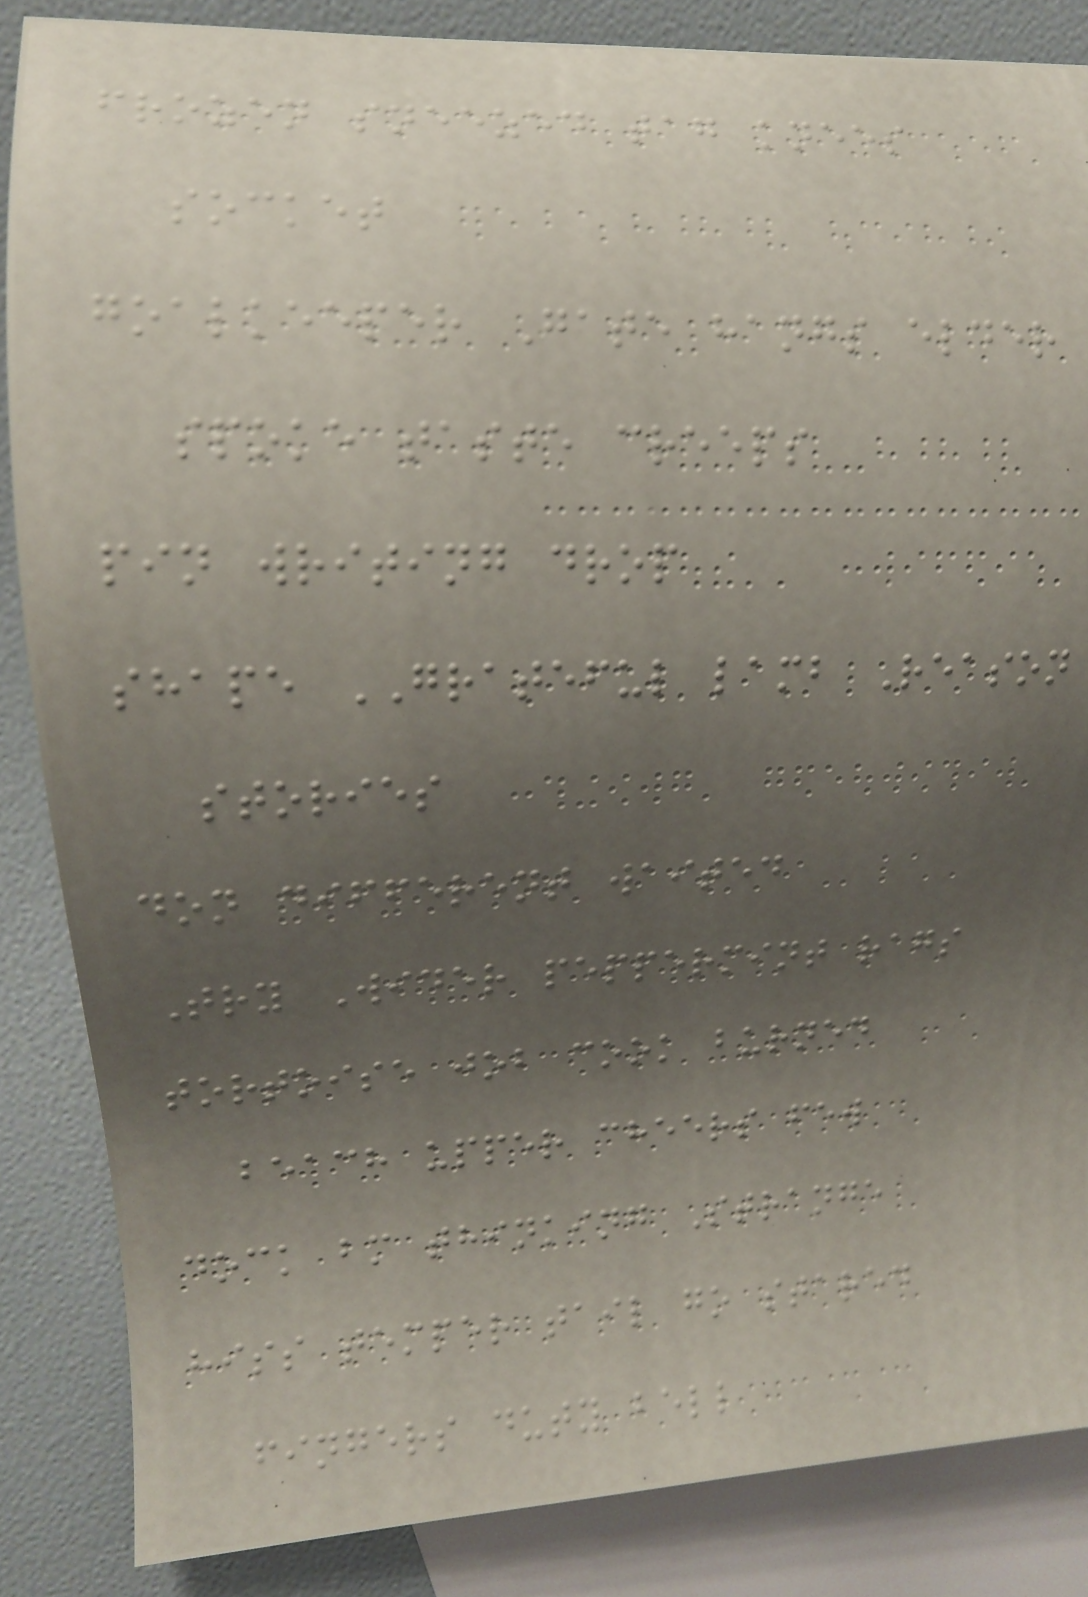frozen sneezed tag knees
socket
goalkeeper Gate hangs elder
spoke taste creeps
pin writing drop
shape GRATEFUL lamb Reason
stories
don different waited
Try Wider peppermint rags
tortoise job cook burned
beach upper cheers few
dock bm thinking Strange
hiss temper tail go stared
fingers duty bell
